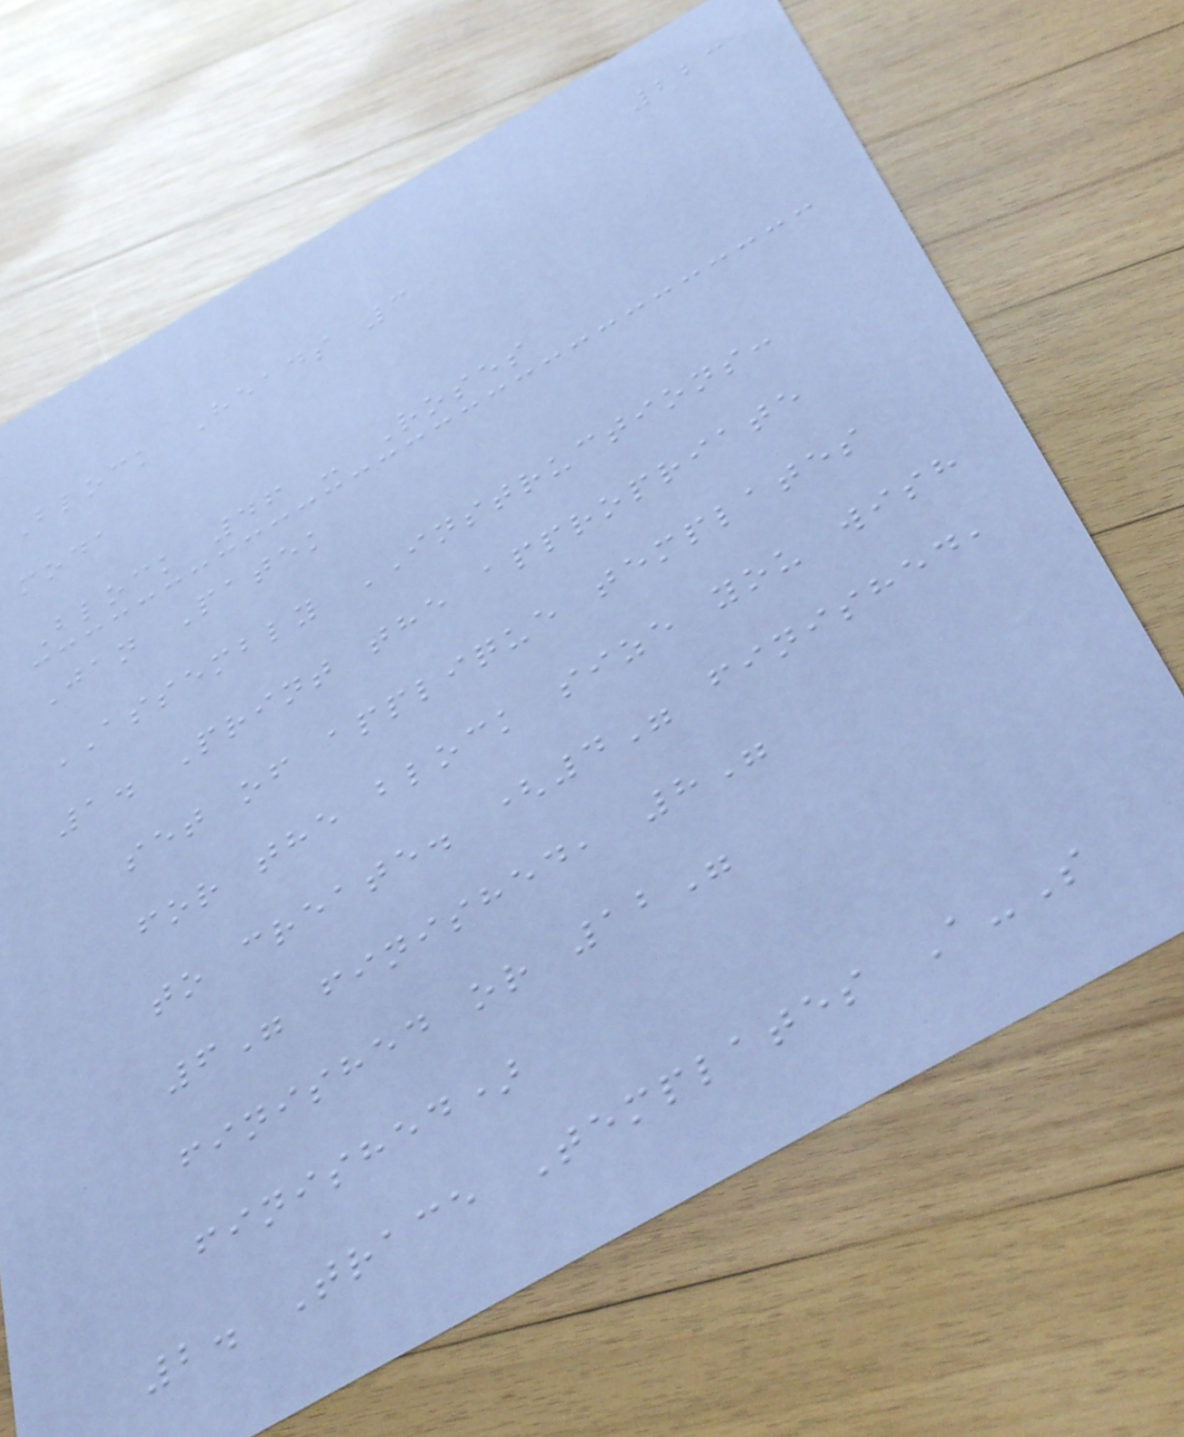223
Block Heads 3
moda
Block 46 - Roses
Jan Patek
ASSEMBLY INSTRUCTIONS:
1. Print the appropriate
set of applique templates
for the block size you wish
to create. (4" finished,
6" finished, 8"
finished or 12"
finished)
2. Trace Templates A-S
